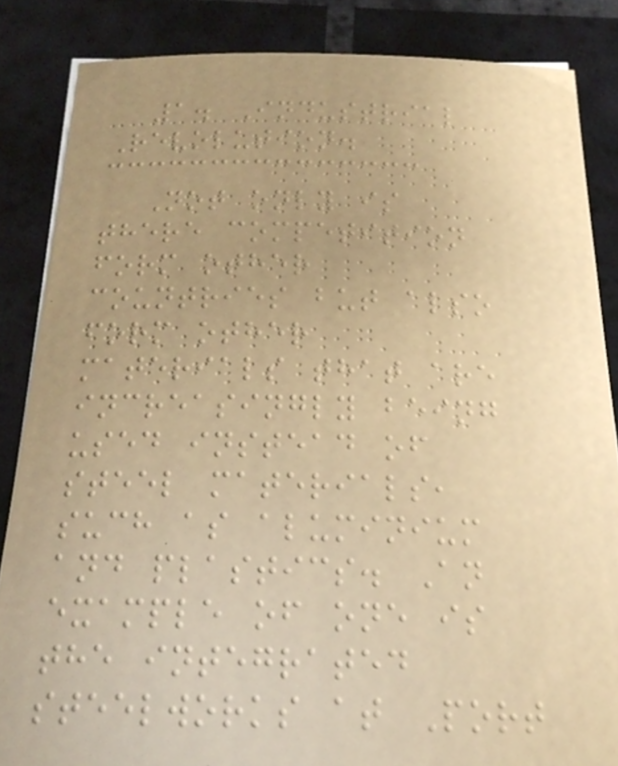1. Industrial
Revolution.
Not only is
there competition
form other
countries but also
form other
materials that are
increasingly being
used instead of
steel materials,
such as aluminium
and plastics. An
example of one is
the integrated
steelworks at Port
